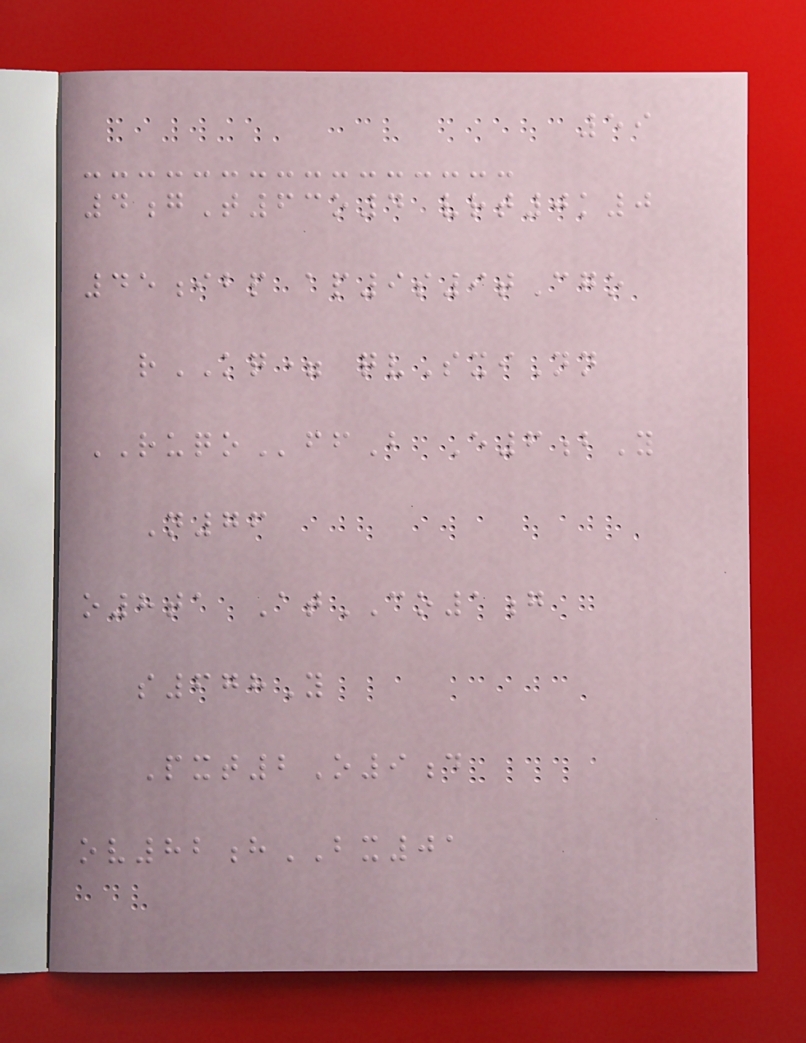59
4gT63o4 vrt0k0
45ibp ap9s9tCgo
rKQ= qvSxiNn
RUQOffB E6bY
N76
o8ta AtCO1g
s678Y
Pxt2O9d
ov82hBX01
